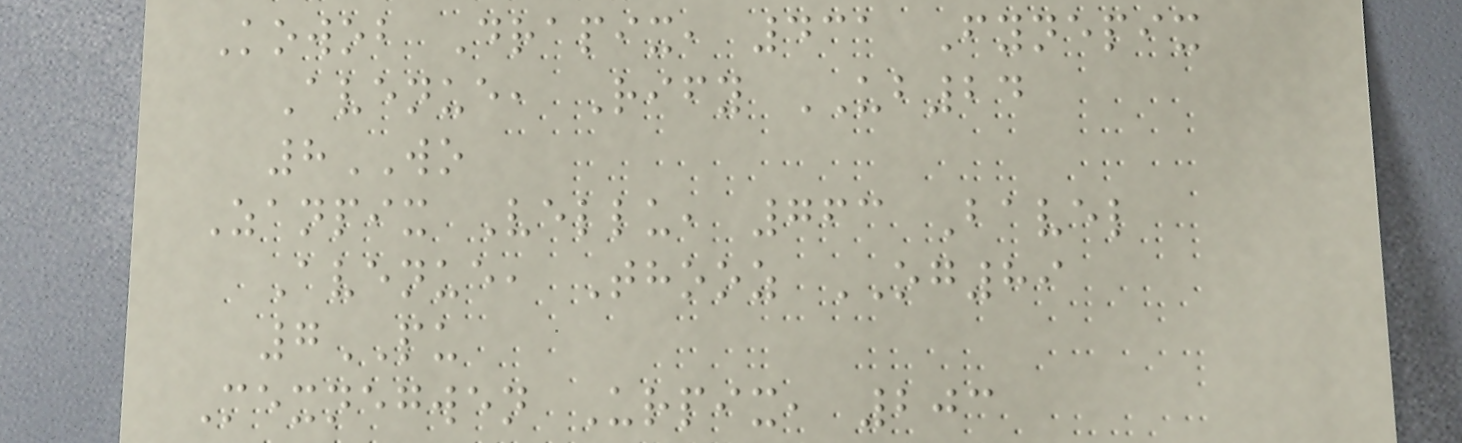Kowob Drapix, 431 Fynepix
Avenue, Rify UB24
8WO
Zanpix Vellu, 763 Bavel
Avenue, Thooz OG89
7PU
Mexnegwen Urpix, 203
